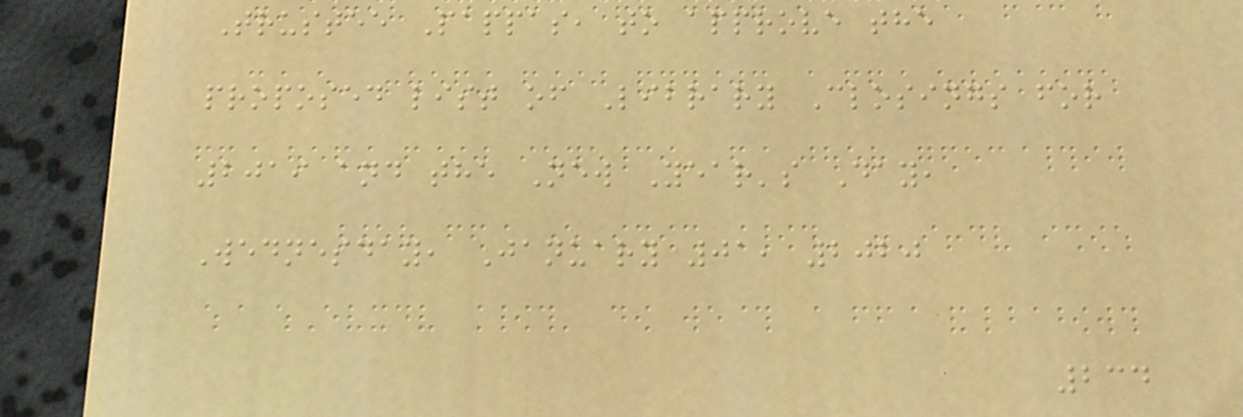Trustee Pappas, to approve the
proposed list of Library Closings for
2019 and the New Year's Day,
Wednesday, January 01, 2020
234
